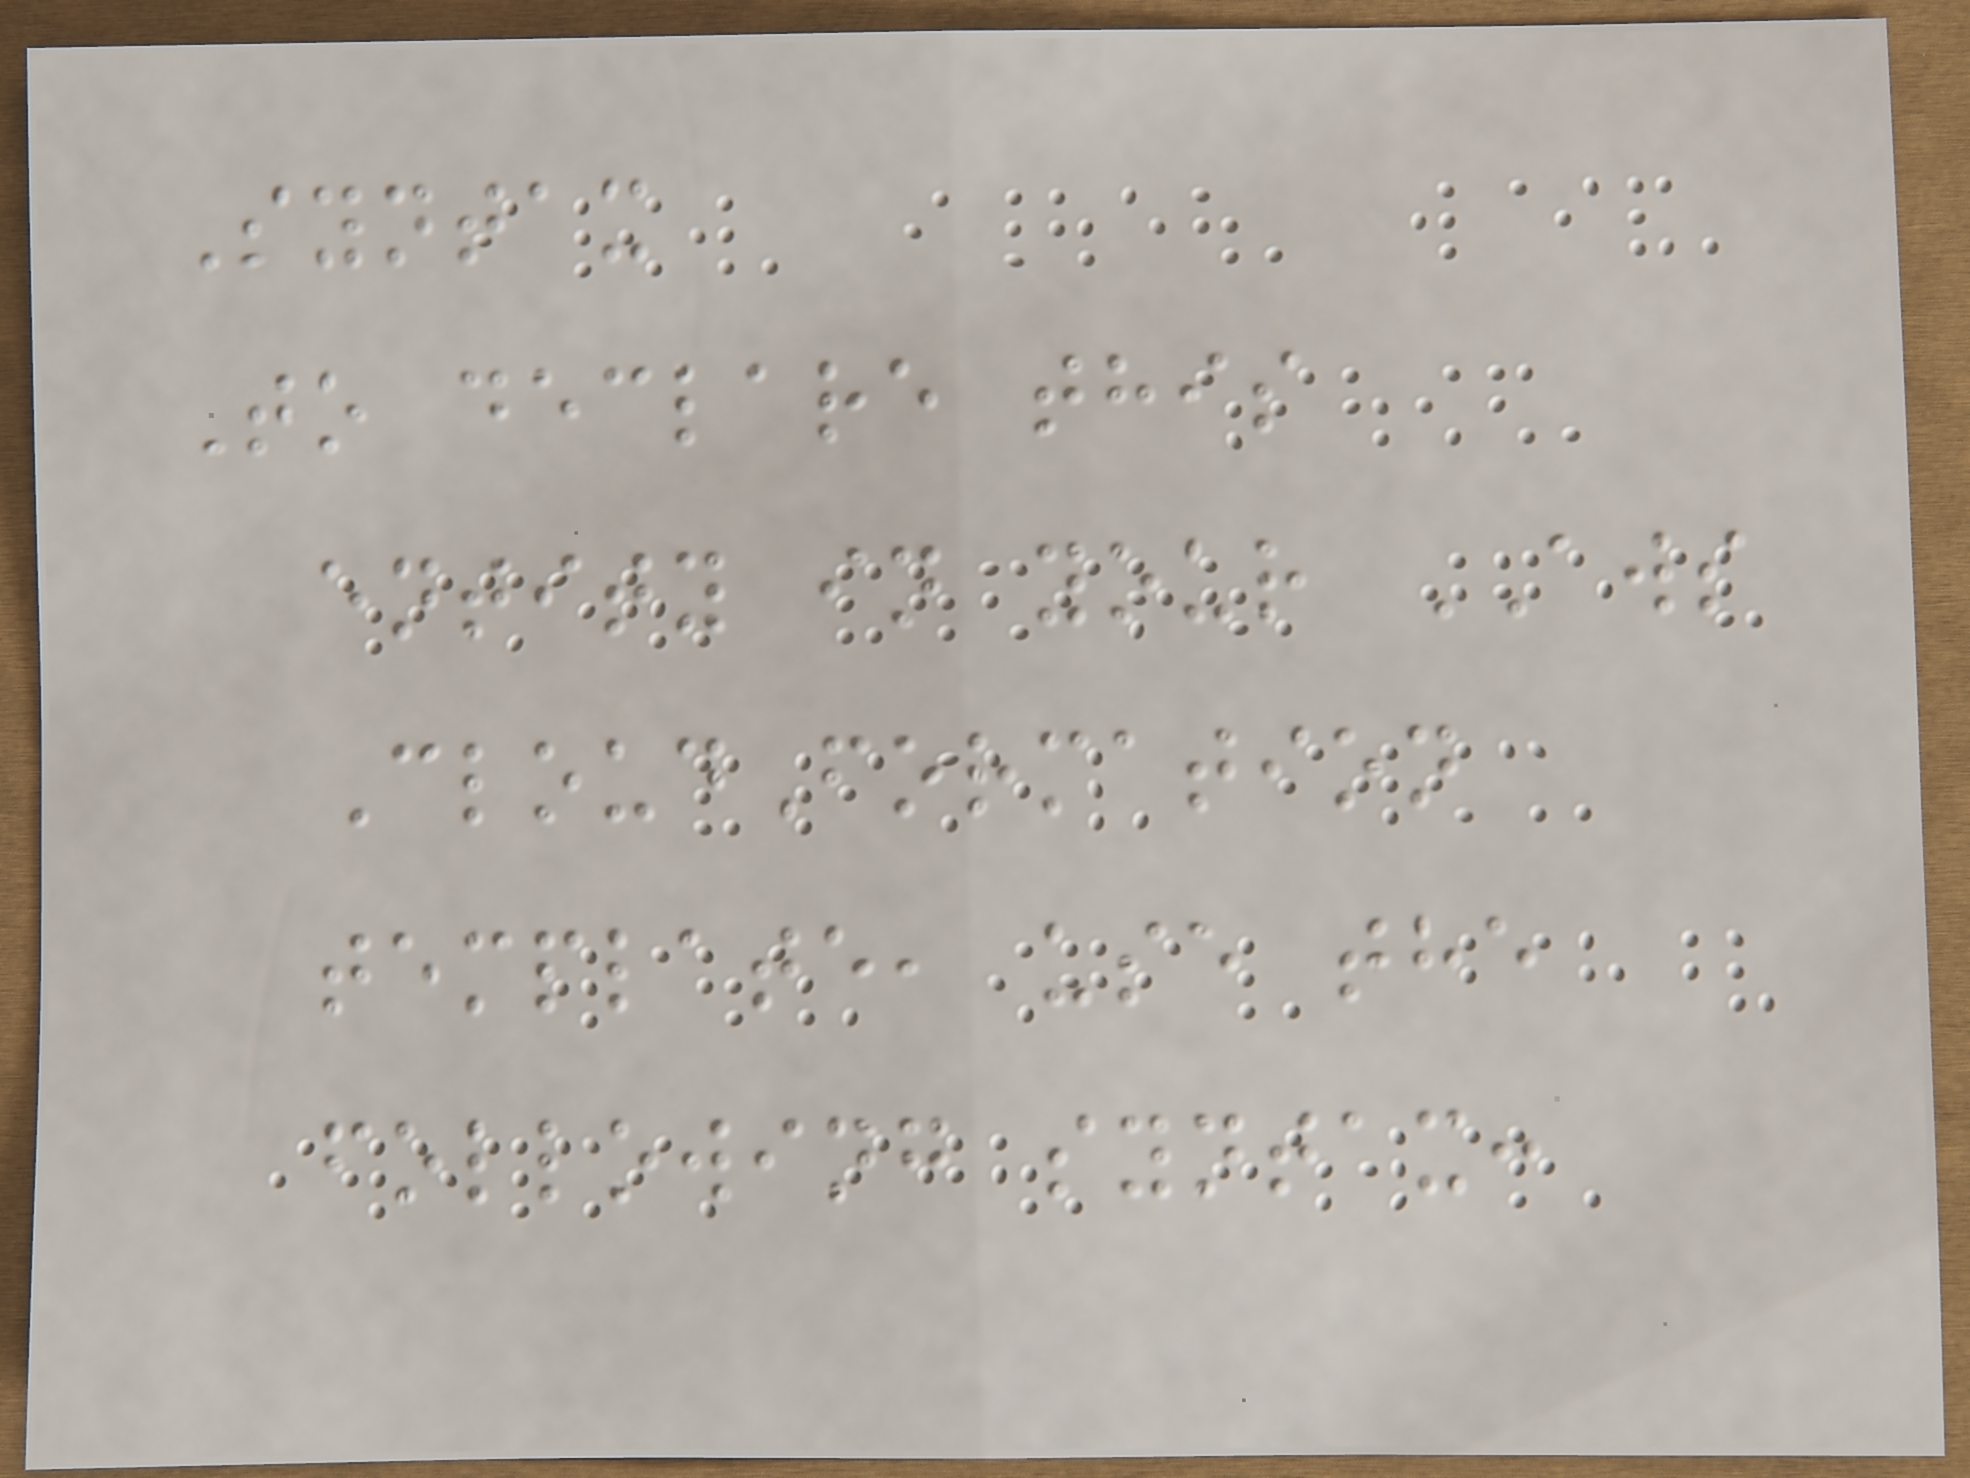Syntax
To declare this
entity in your AWS
CloudFormation
template, use the
following syntax:
